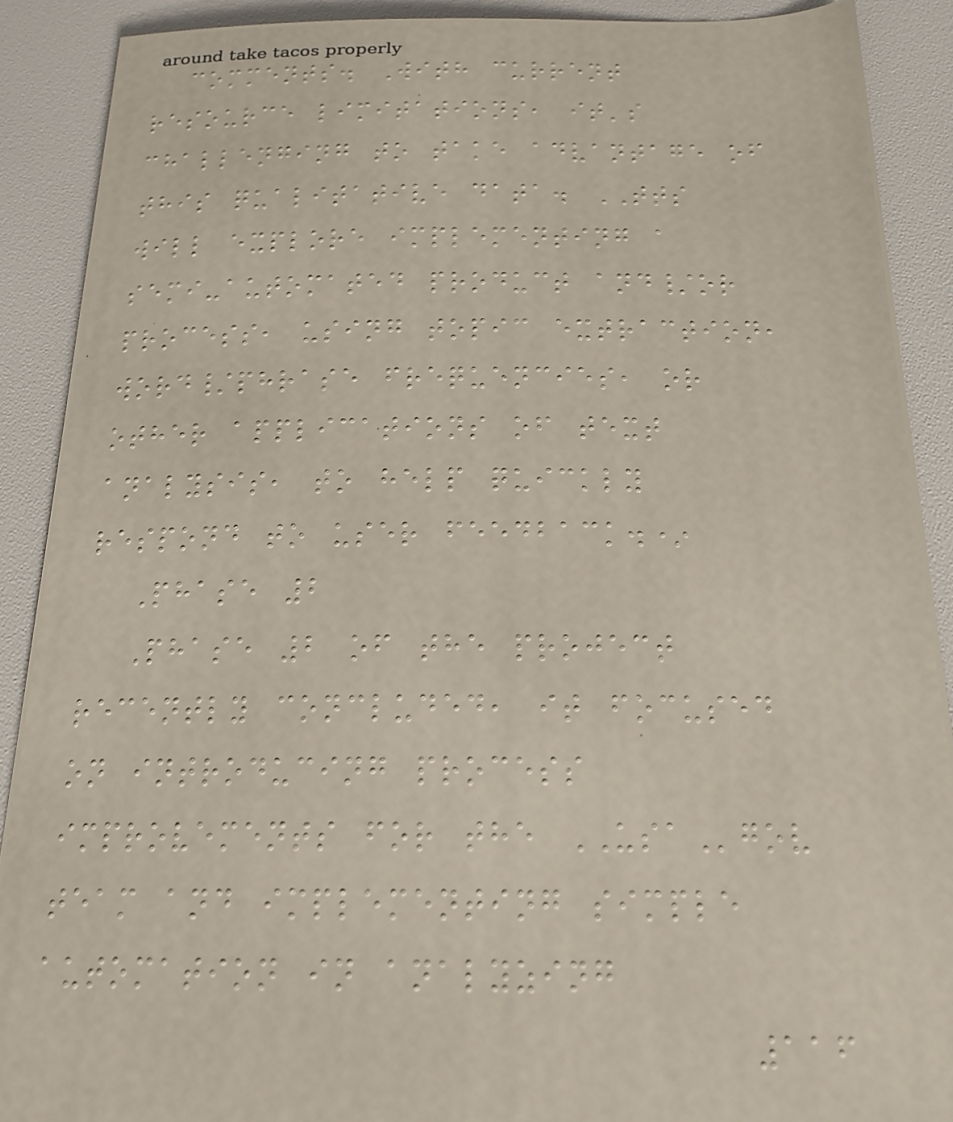comments. With current
resource limitations, it's
challenging to take advantage of
this qualitative data. TTS
will explore implementing a
semi-automated product and/or
process, using topic extraction,
word/phrase frequencies, or
other applications of text
analysis, to help quickly
respond to user feedback.*
Phase 2
Phase 2 of the project
recently concluded, it focused
on introducing process
improvements for the USAgov
team and implementing simple
automation in analyzing
116
